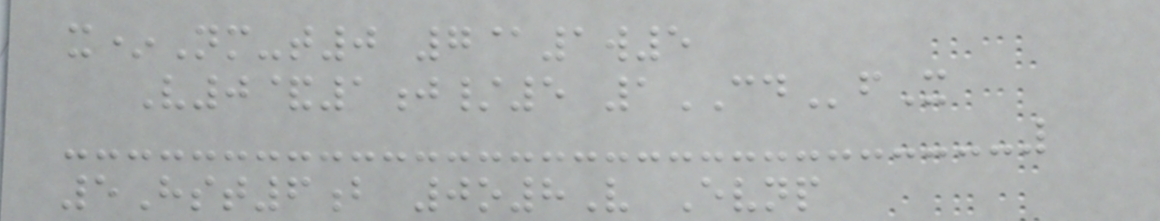x*Nm-t0 7@1w5
V0&1j/5 1CDfX
5Hst6b 0o8V Evnp
